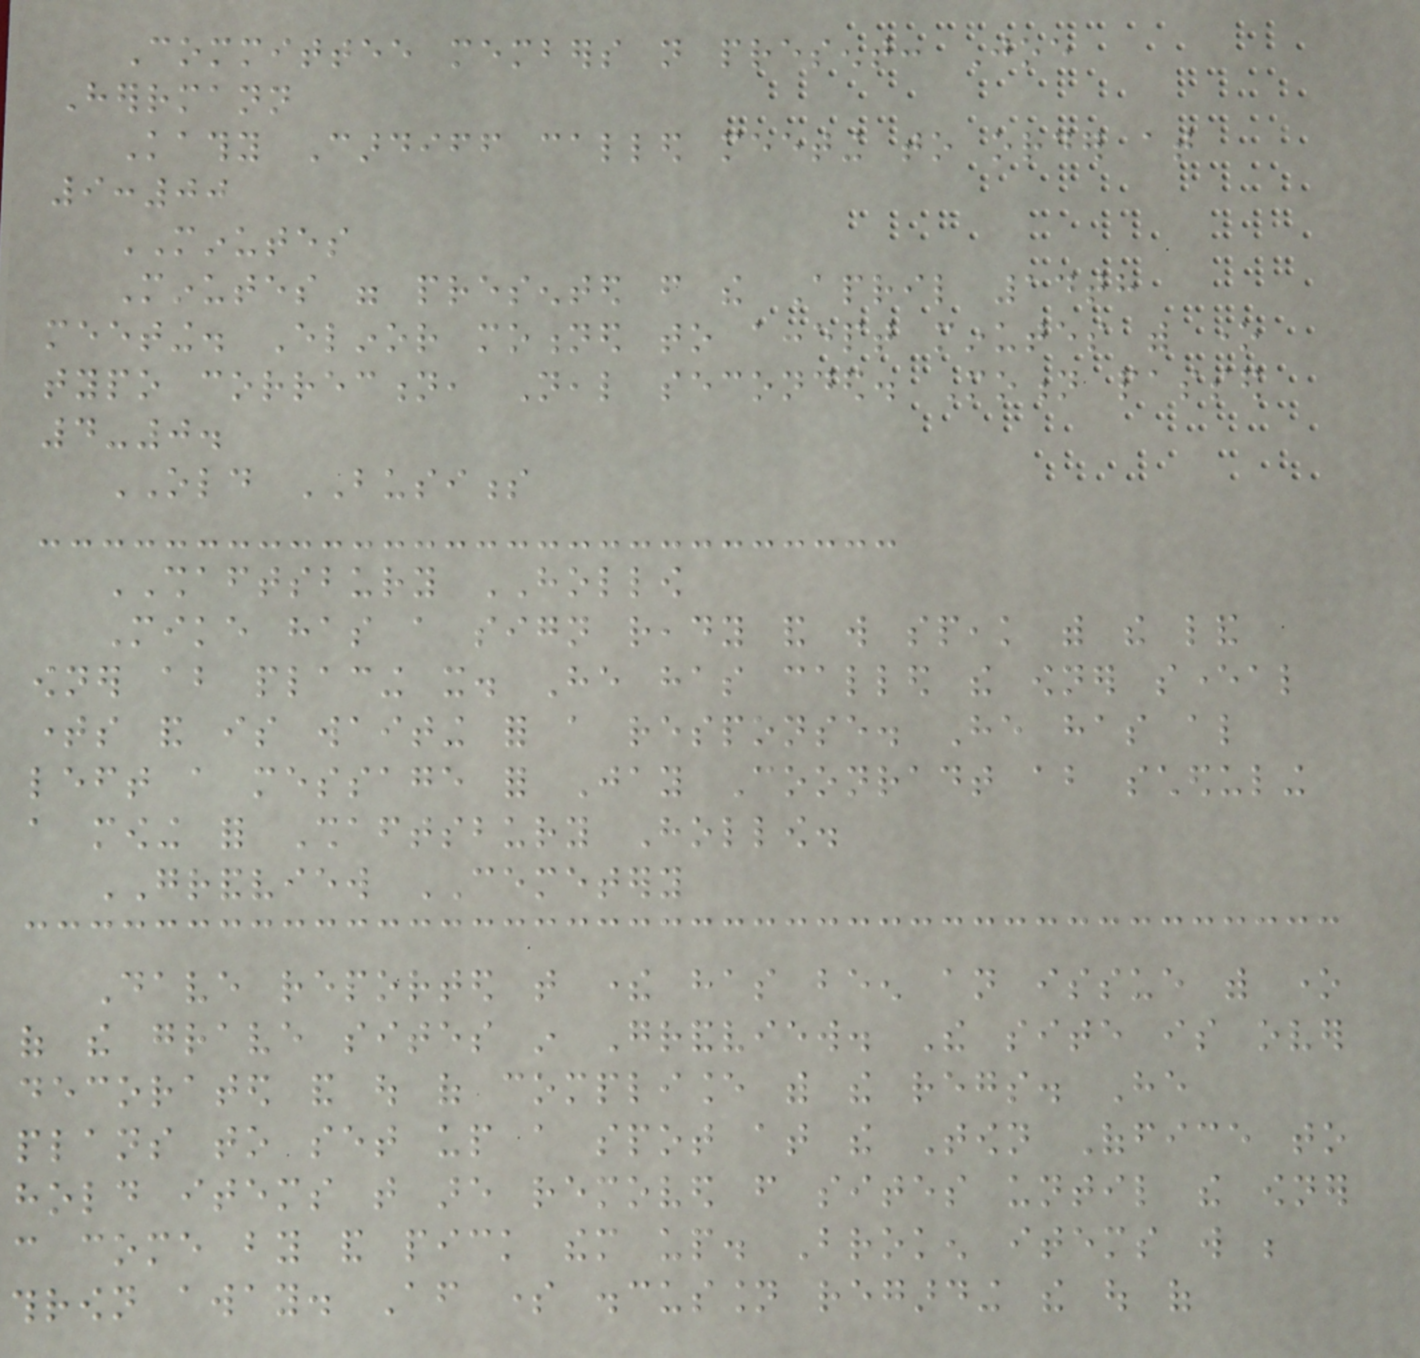Committee members not present: Joe
Herrmann
Kathy Cardiff called meeting to order at
9:00
MINUTES
Minutes were presented from the April 14th
meeting. Elinor motioned to accept minutes with one
typo correction, Neal seconded. Motion passed
4-0.
OLD BUSINESS
SHAFTSBURY HOLLOW
Mike has a sign ready and will speak with the land
owner about placing it. He has called the owner several
times and is waiting for a response. He has also
left a message for Jay Coonradt about scheduling
a mowing for Shaftsbury Hollow.
GRANDVIEW CEMETERY
Dave reported that there has been an issue with one
of the grave sites in Grandview. The site is over
decorated and out of compliance with the regs. He
plans to set up a spot at the Town Office to
hold items that are removed from sites until the owner
can come by and pick them up. Broken items will be
thrown away. After some discussion regarding the out of
